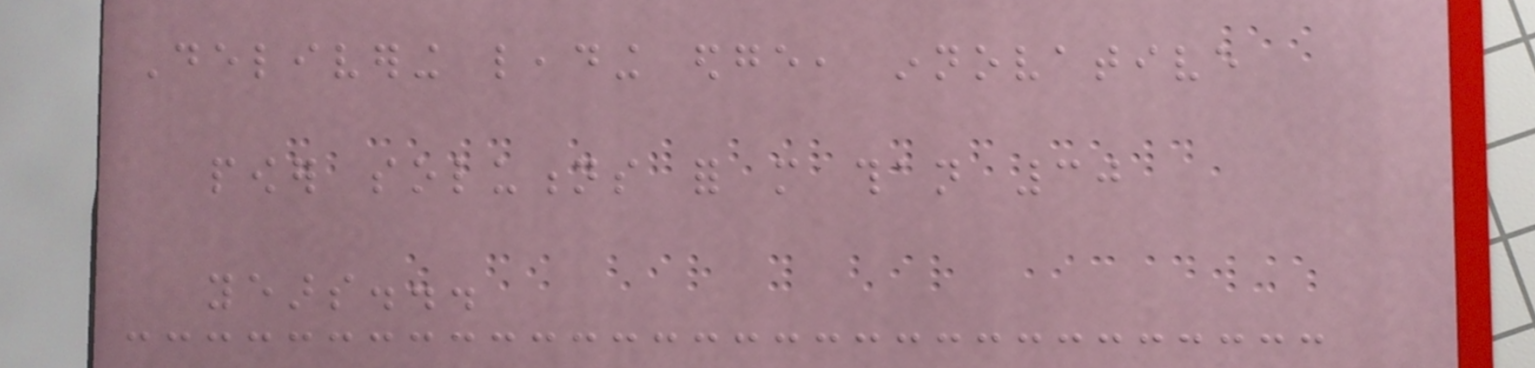Delivering leading edge, innovative
power solutions for more than 30
years...
